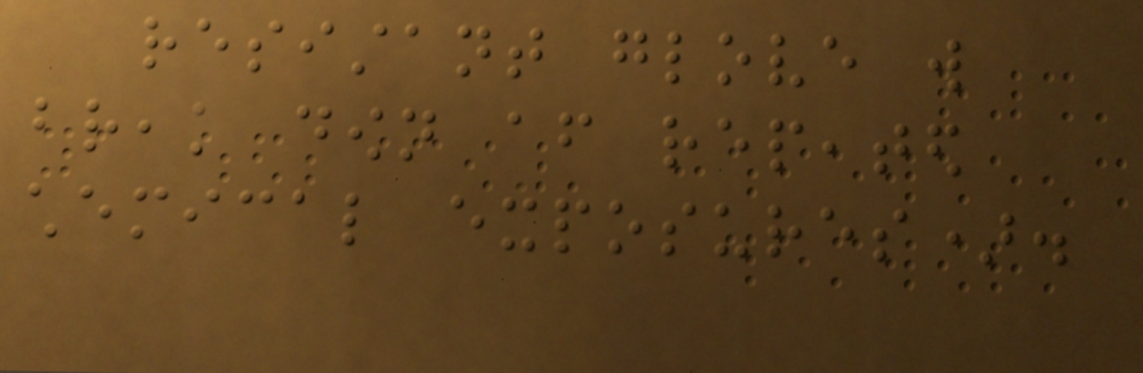resistant glove will
break down after repeated
chemical exposures).
